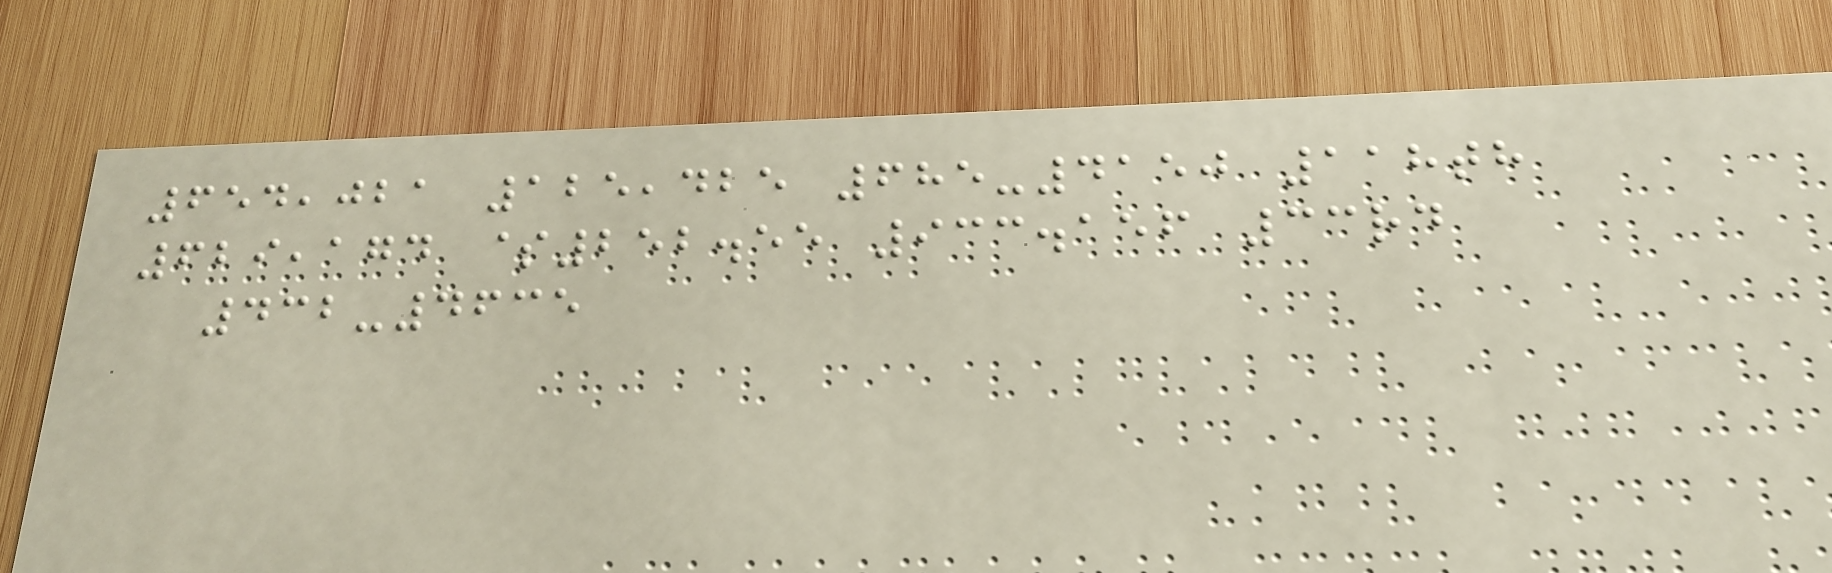654,021 125,425 685-4150 118th
629,174 $252.55 933.156 33rd
432-4635
